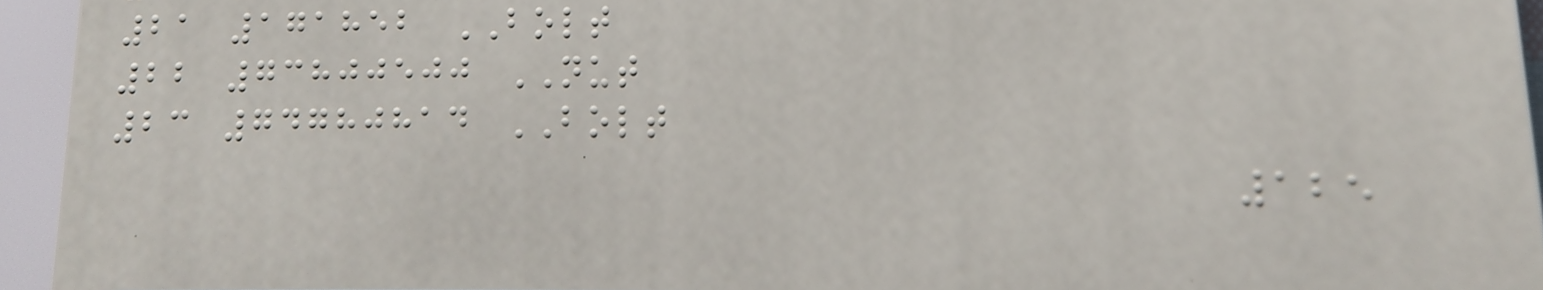21 171852 BOLT
22 73800500 NUT
23 74780814 BOLT
125
